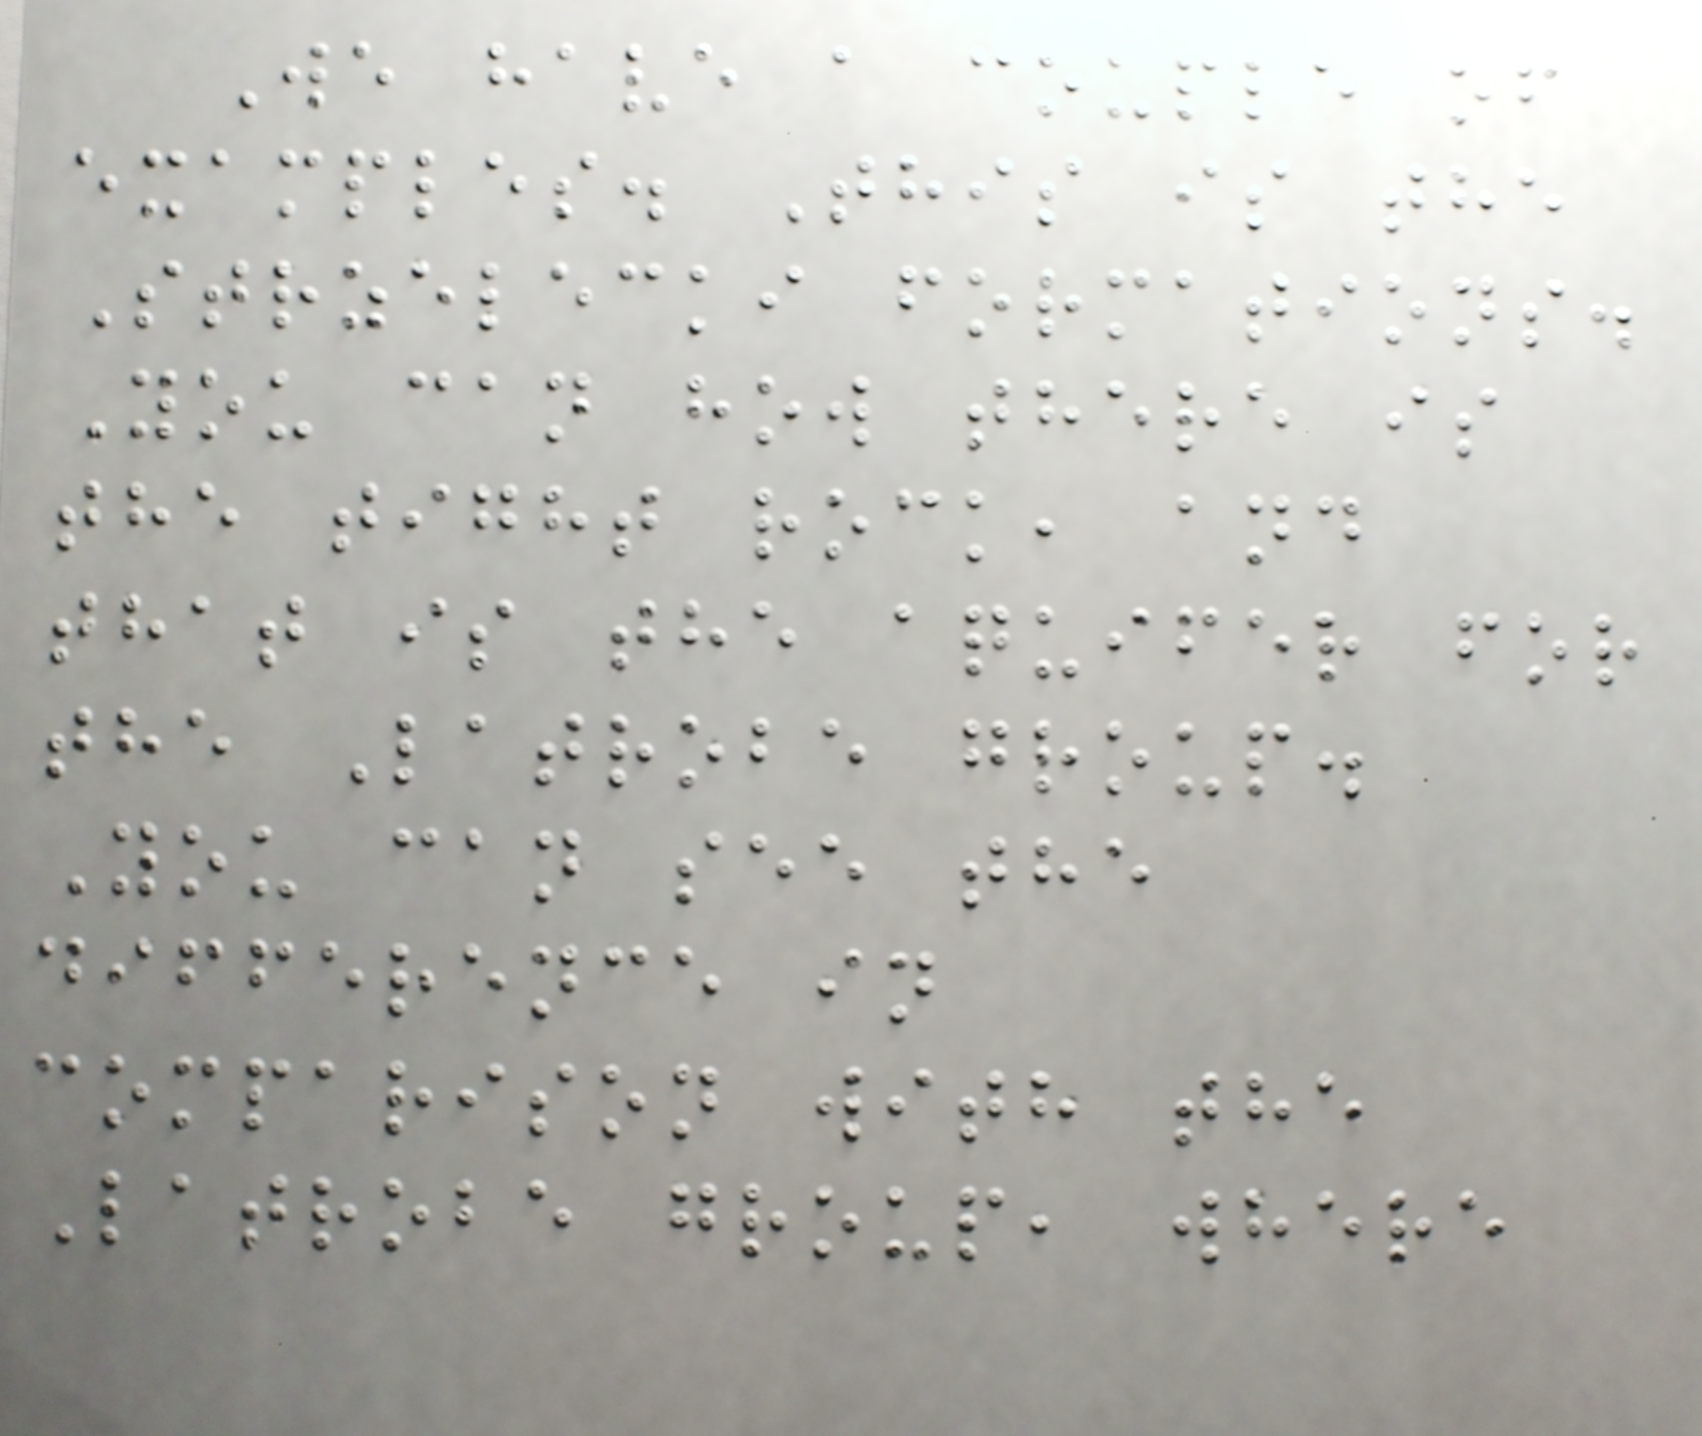We have a couple of
examples. This is the
Strzelecki formations.
You can how there is
the tight rock, and
that is the aquifer for
the Latrobe group.
You can see the
difference in
comparison with the
Latrobe group, where
